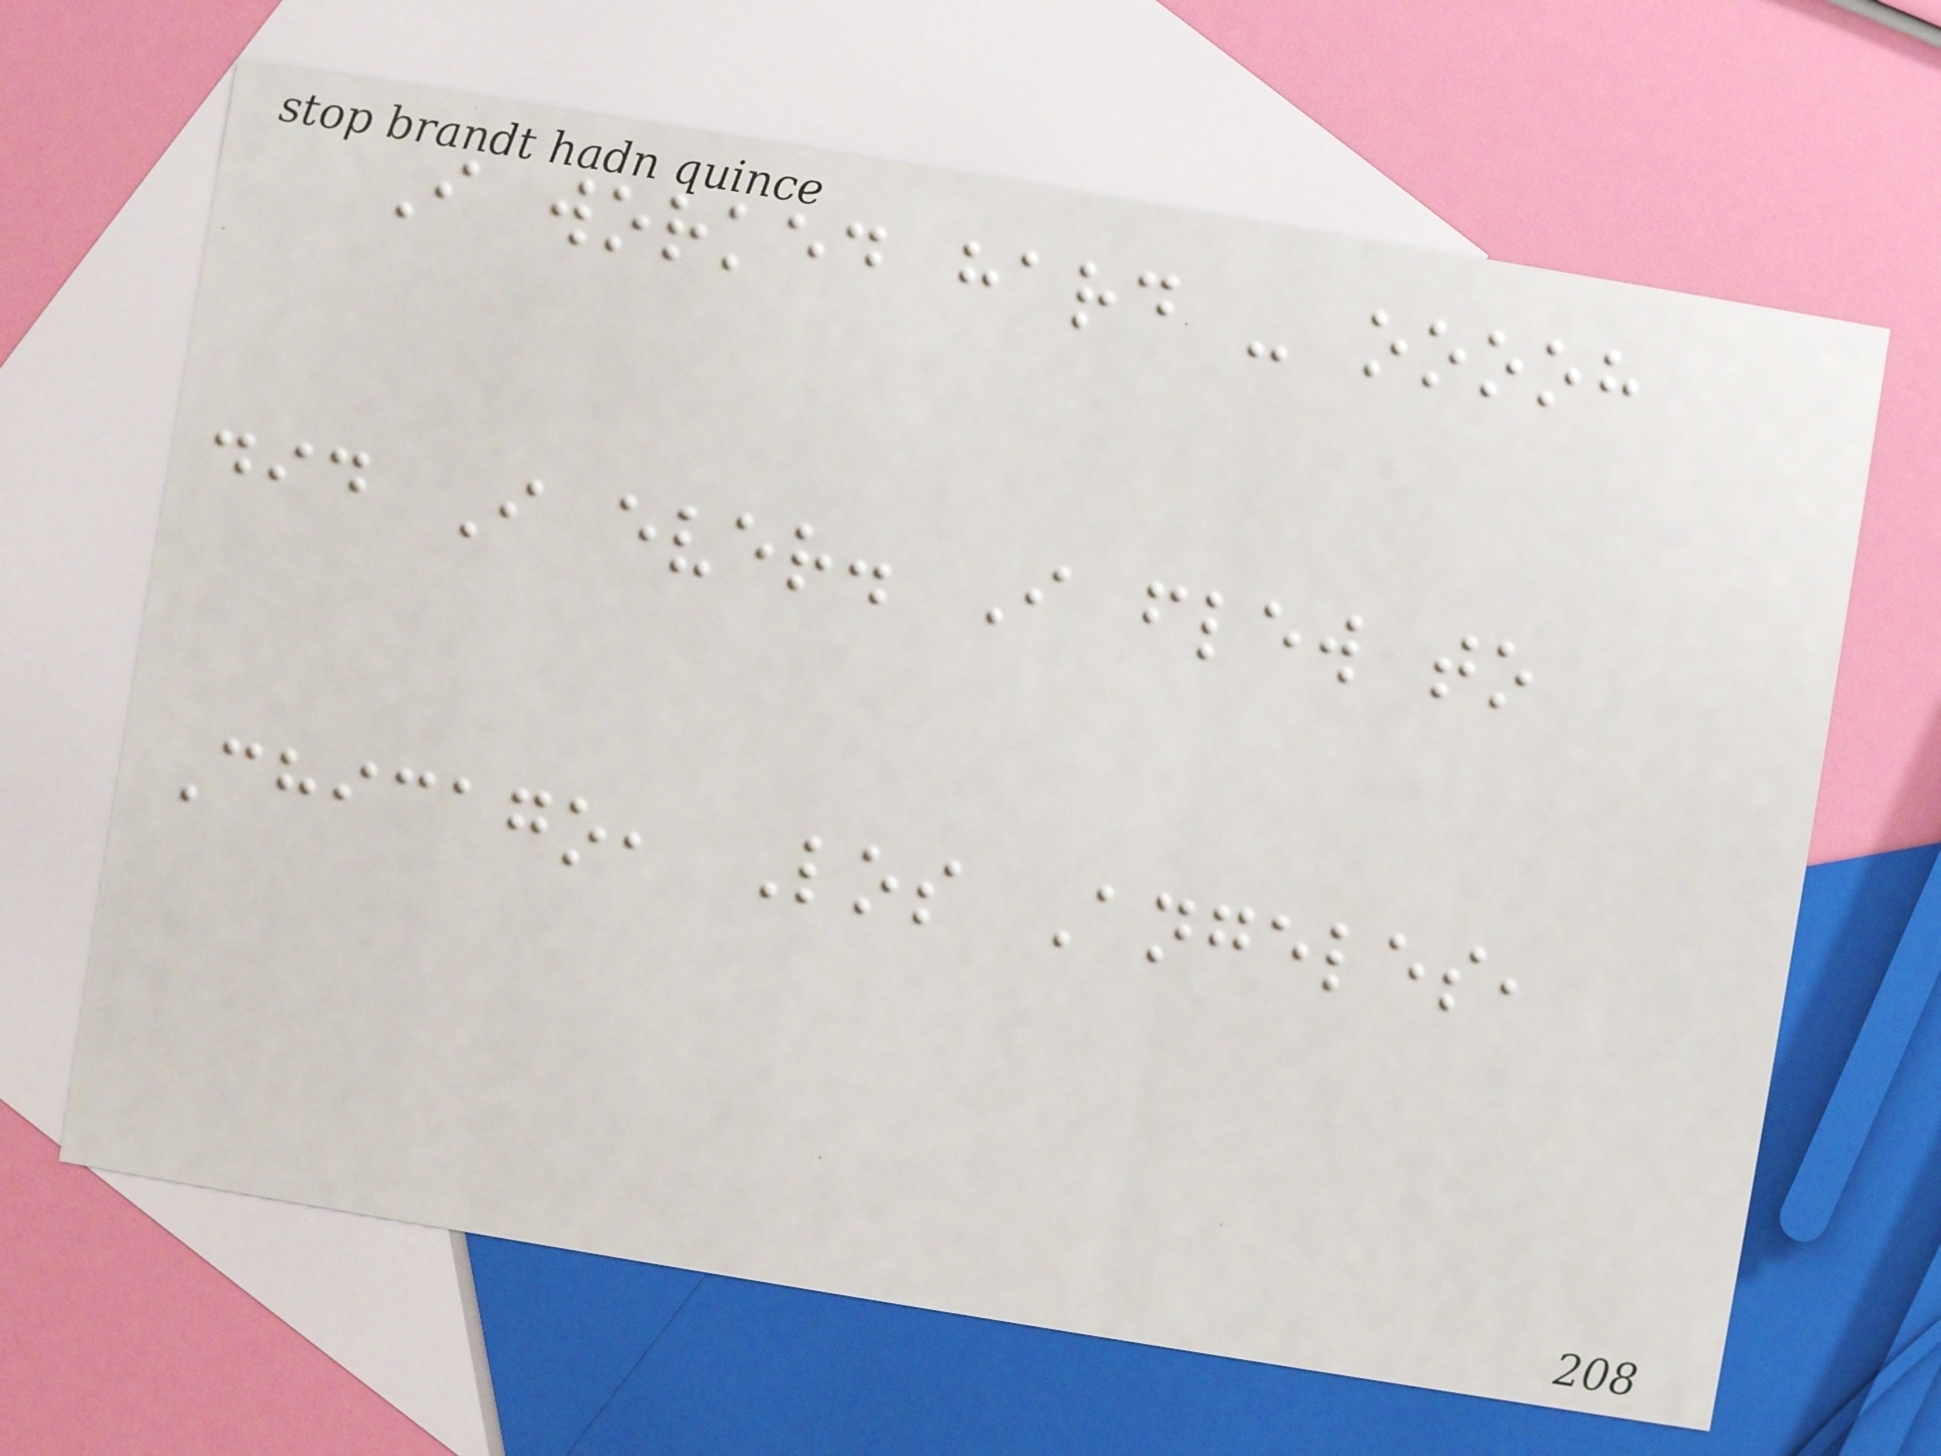I worked hard - ooooh
did I ever. I flew to
Chicago, Los Angeles,
